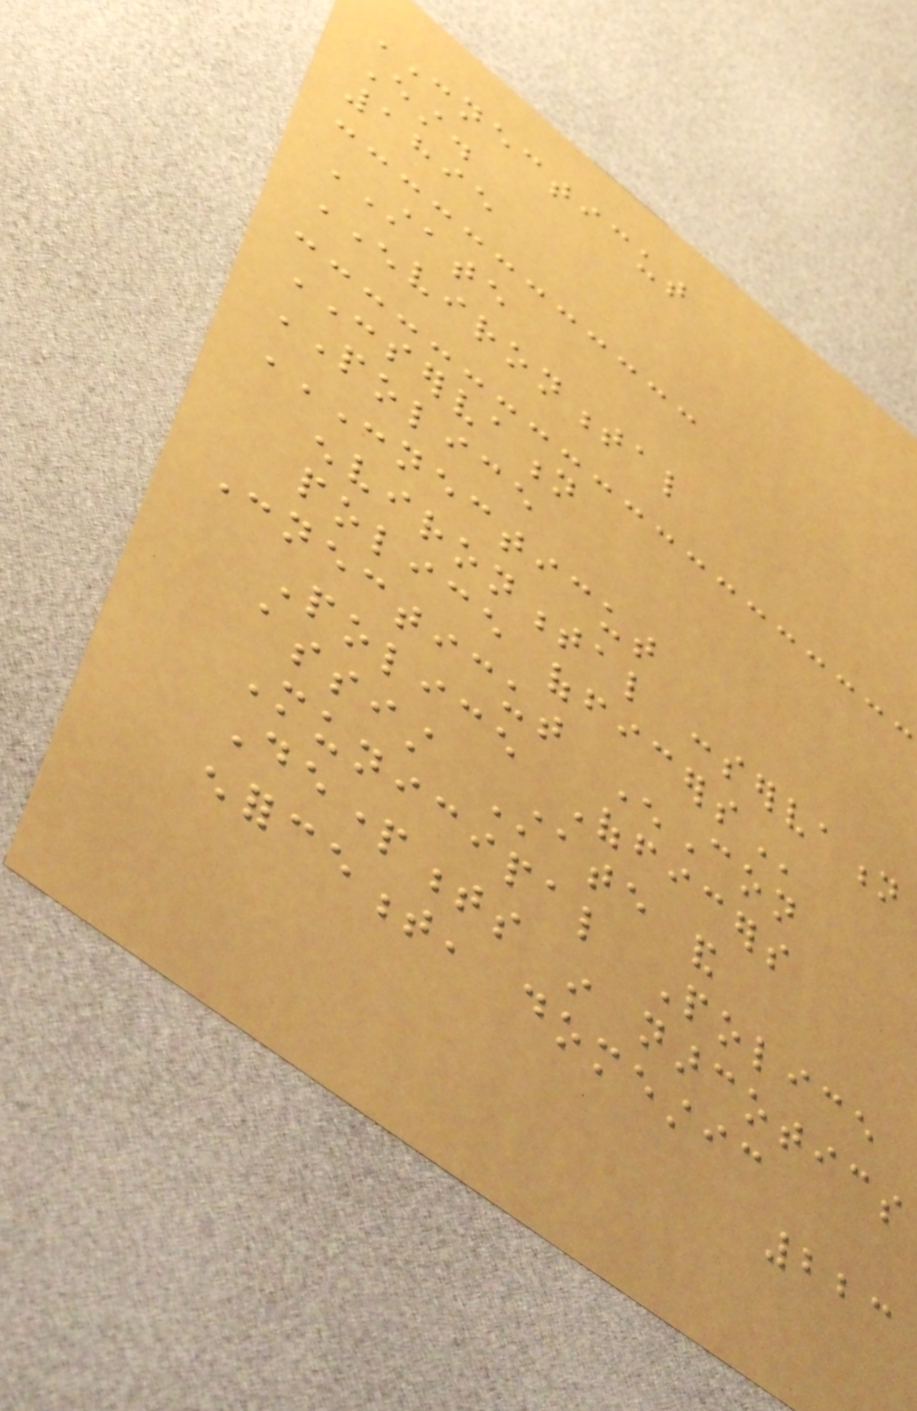CONNECTICUT
Est.
1895
STATE
ENVIRONMENTAL
CONSERVATION
POLICE
CONNECTICUT
ENVIRONMENTAL CONSERVATION
POLICE OFFICERS
Connecticut EnCon
Police Officers
assist State and
Municipal Police
Departments in narcotics
enforcement, domestic
223
